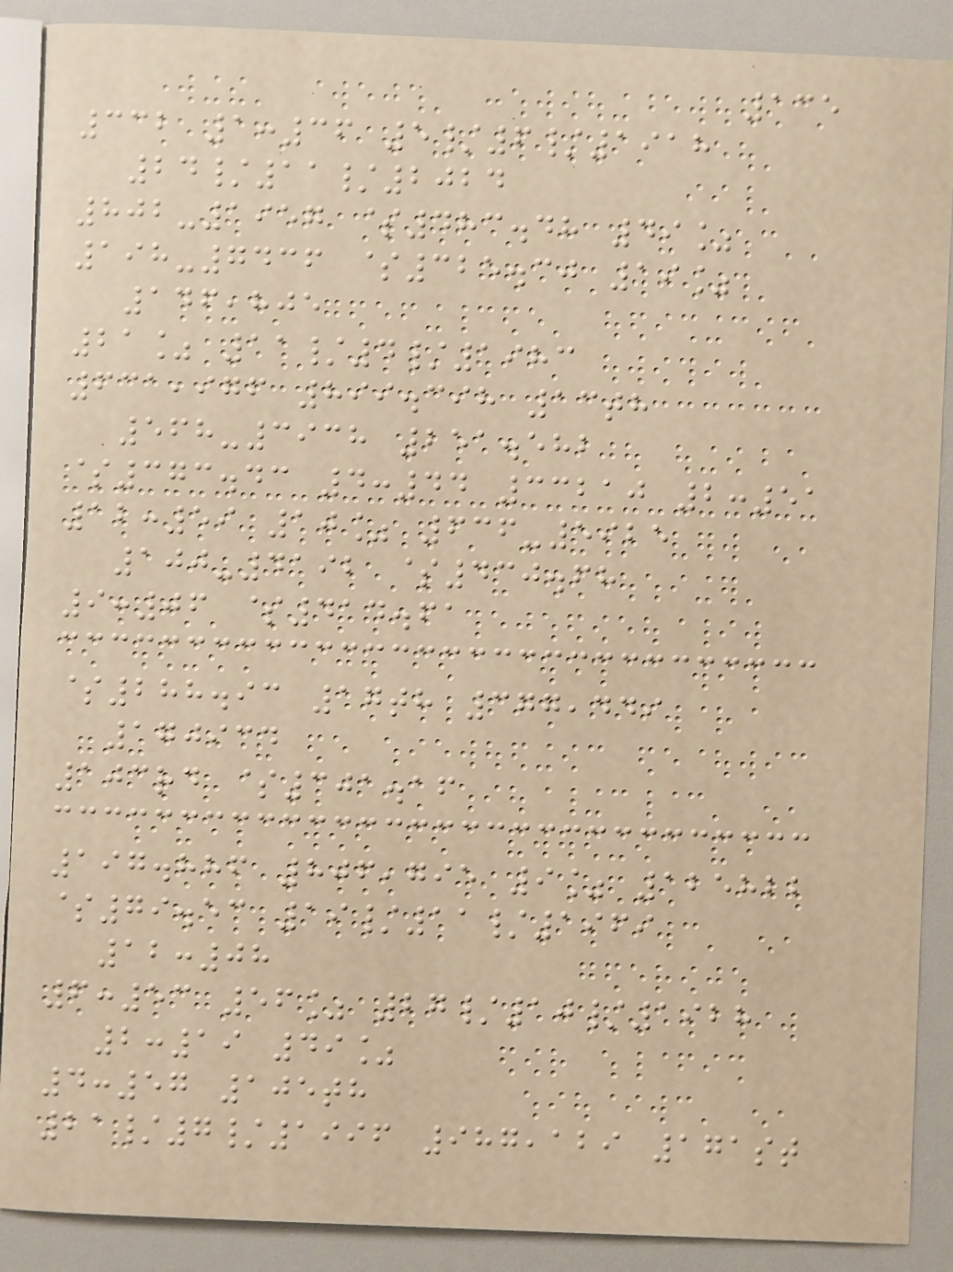135
332 1:36 5/6/1918
24/11/2024
802-1957 $483.48 49%
198-7436 $325.30 19%
146,805
21% 11/4/1983
631,976 899.398 13th
568-3938 251.582
$373.43 4:44 33210 2:51
12:59 10% 636-5925
100-4192 $430.68
9:06 $414.61
$288.93 17th 377,449
170934
103rd $301.16
197.886 806,795 9% 125822
$79.53 19/11/1969
12:08
6:53 56% 27/10/1928
2:19 49%
4:57 105th
21/7/1996 987,129 171st
